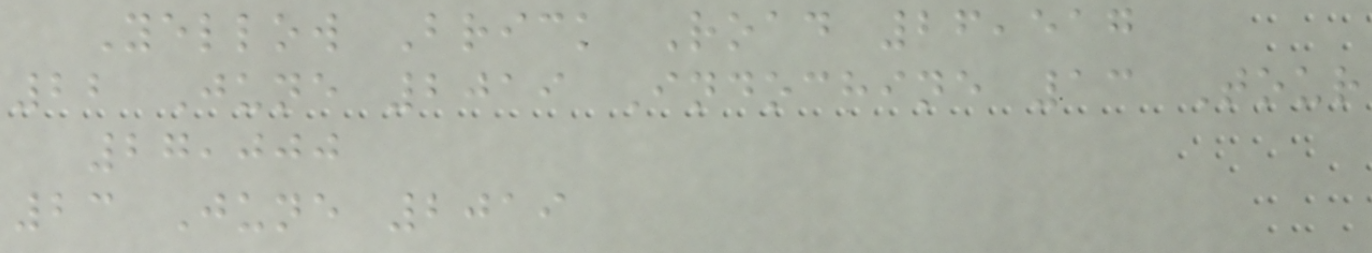Yellow Brick Road 26,517
22 June 2019 Indochine 13 Tour
27,000
23 June 2019
